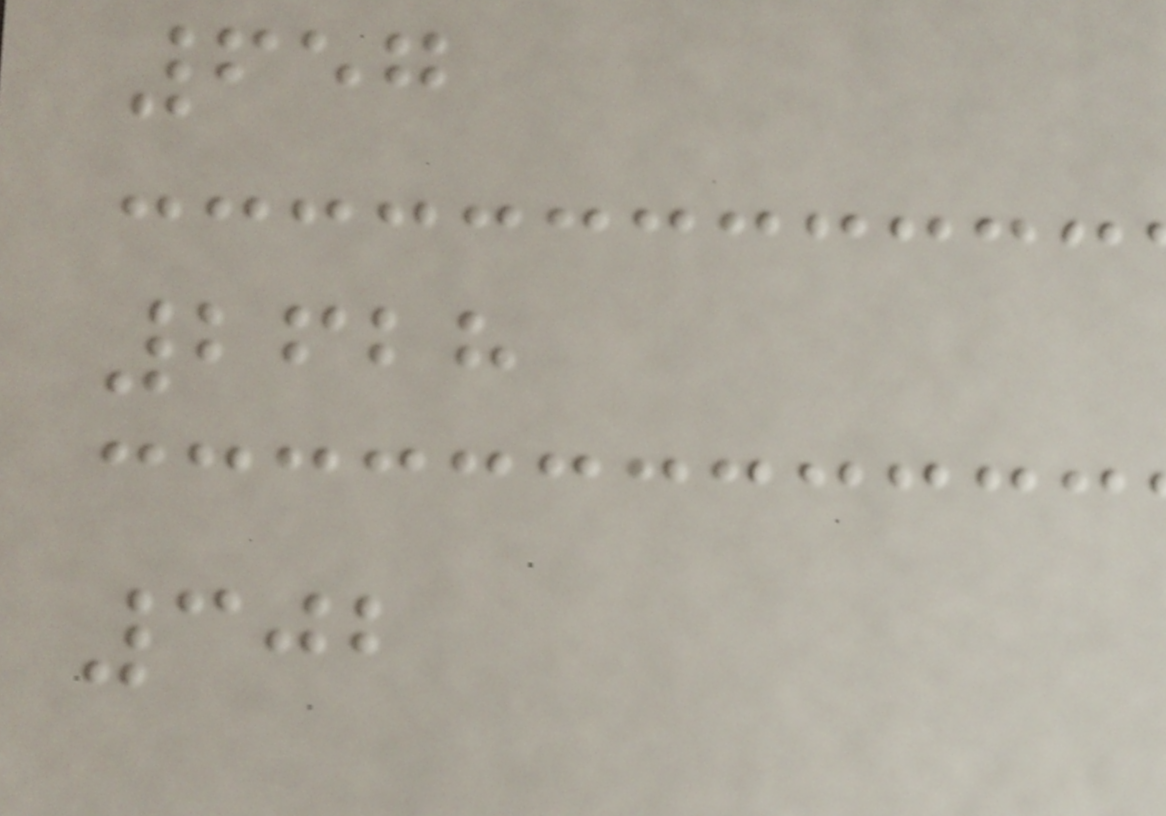657
2628
302
